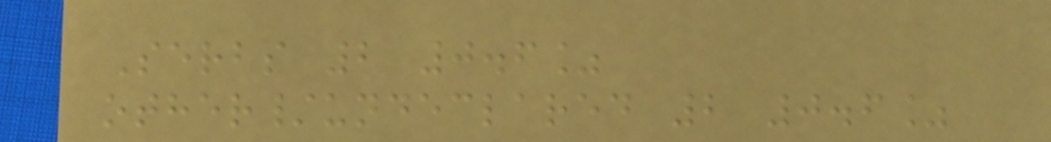Serbs 2 0.6%
other/undeclared 2 0.6%
